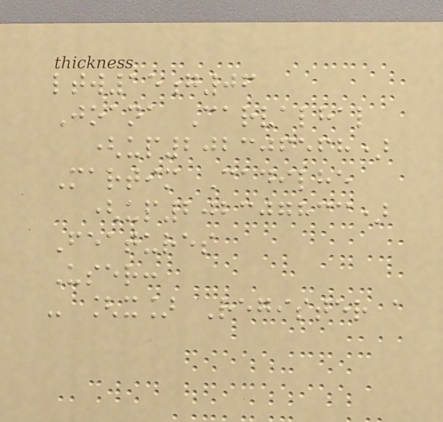ltw15g06
Joana Carvalhal
(up202306568)
Martim Cadilhe
(up202307833)
Features
User:
- [x] Register a
